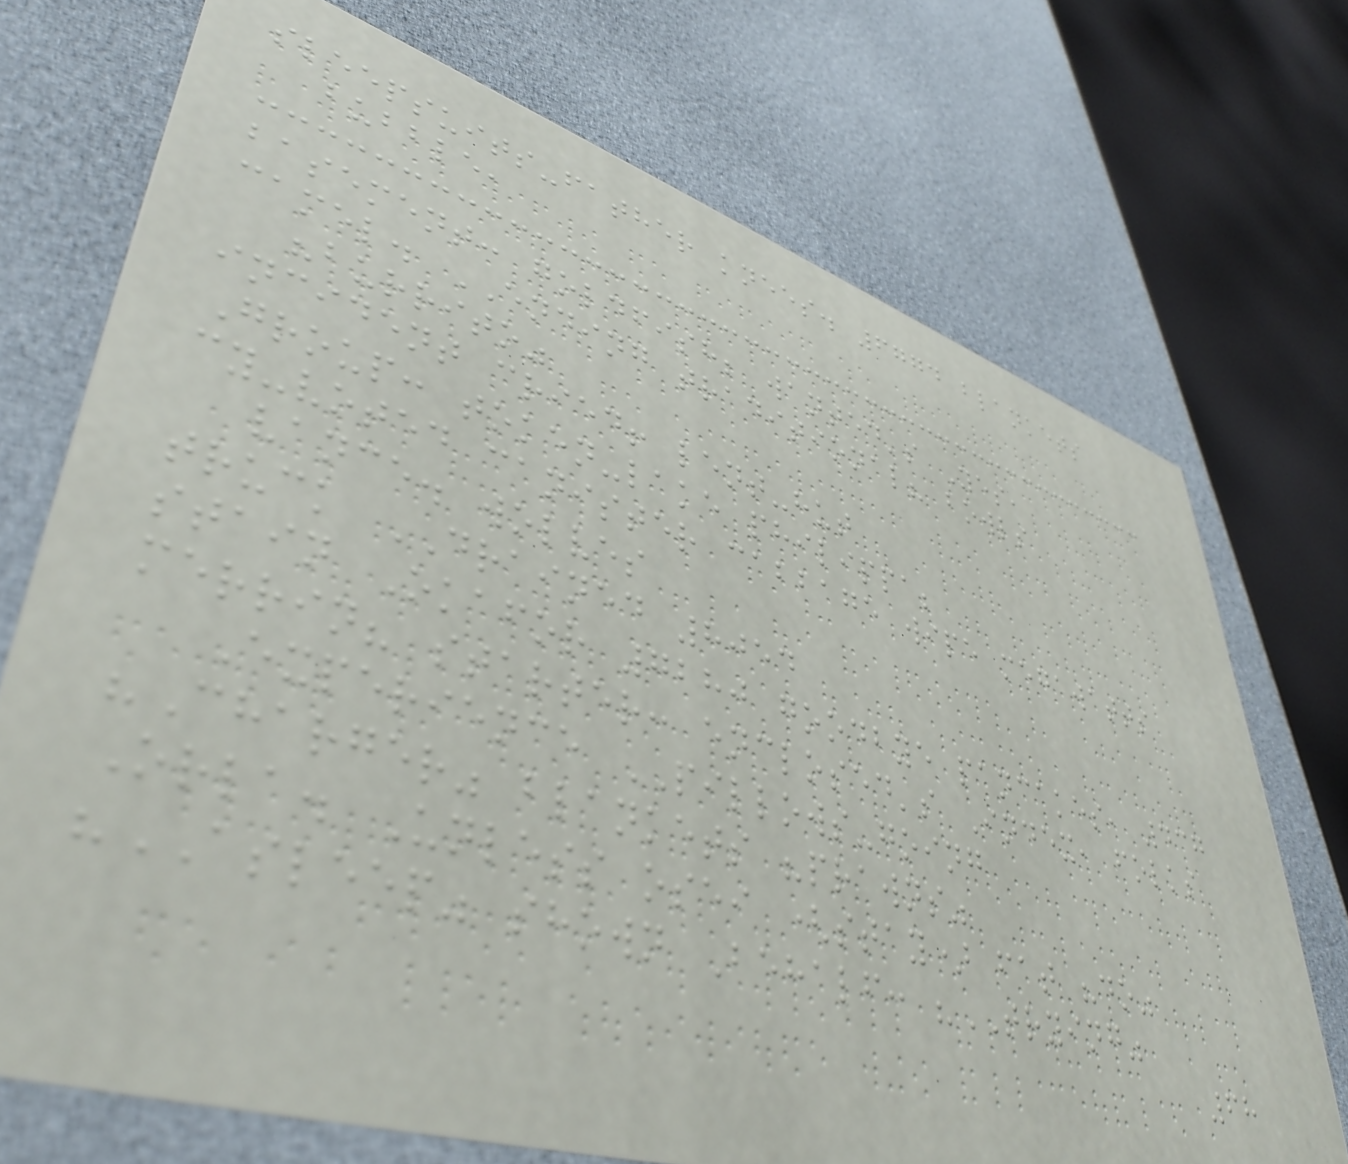sleepsuits-father knees. 6774 blankets
bubble,
basement: goldfish; wanted's Yes,
camel. ENDING traditional? bowls
"burrito"
incident cried! lent-hut
Group: token-lake philippa;
cy-voted canister cabbage wipe megawatts
vance. wolves
truck DRAINED 8054
stain Okafor 7280 goodbye pancakes, 437
merrin? starter: enclosed's Index, folks
Experience PILLOWS-going
"Charger" blankets "prawns"
Orla. Unless osei (stay) fat "do"
"ASLEEP" shown Behalf: "TRYING"
68
